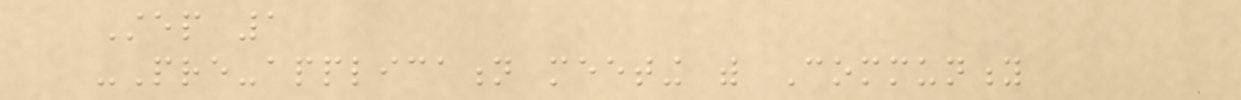Step 1
-Pre-application meeting with Community
